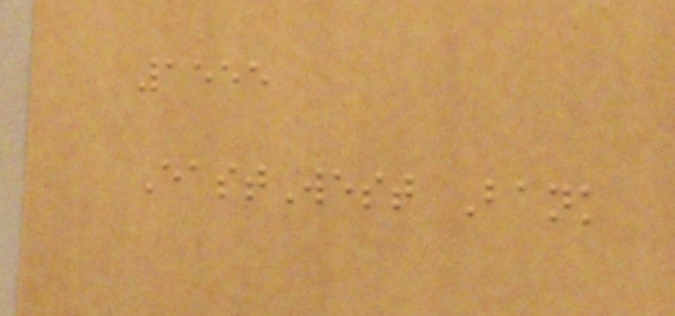1555
EastWest Bank
